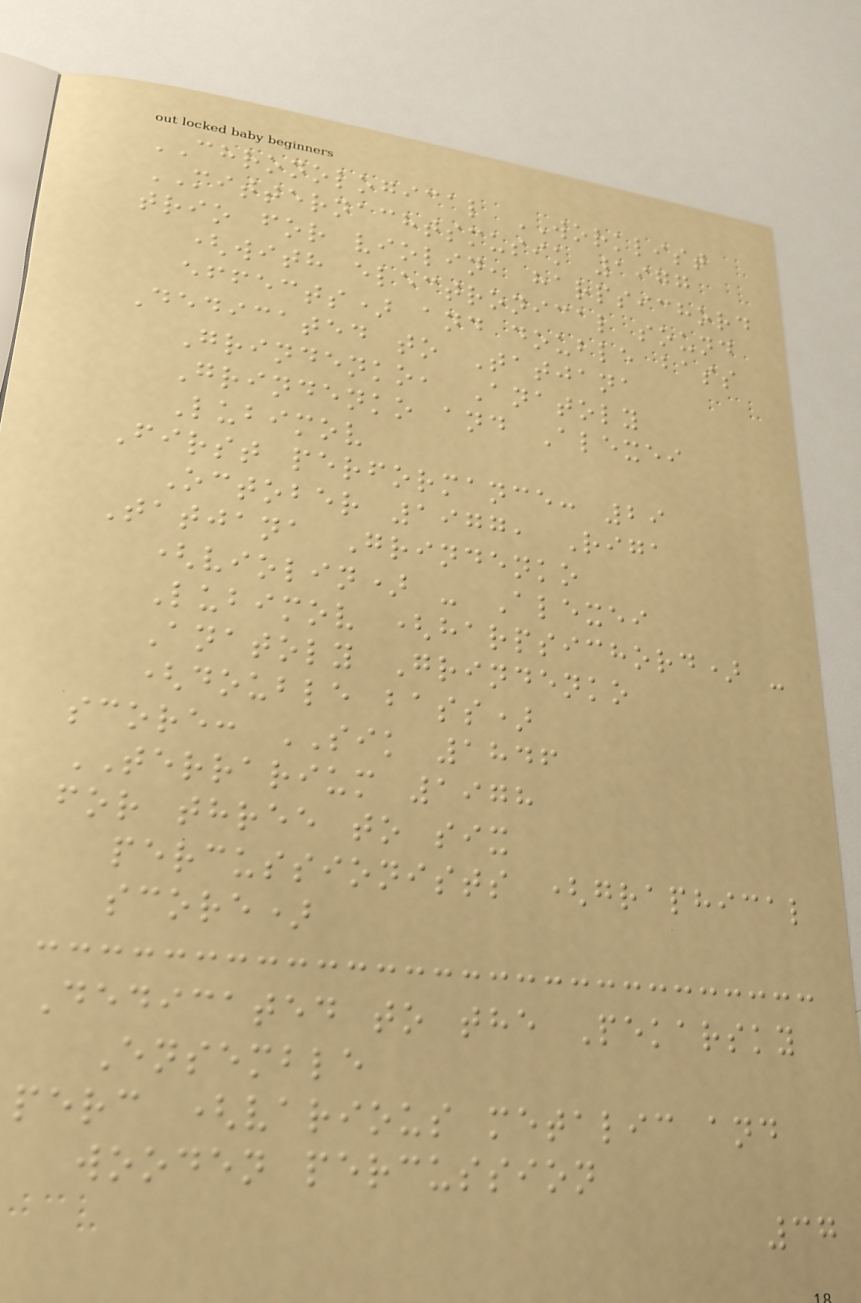CHRONOLOGICAL WORKLIST
MITTERNACHTSMUSIK 1977
trio for violin, harpsichord
(with electronical sound
effects) and double bass
Dedicated to Tatjana
Grindenko, Anatoly
Grindenko and Alexei
Lubimov
First performance: 29
October 1977, Riga
Tatjana Grindenko
(violin) - Alexei
Lubimov (harpsichord) -
Anatoly Grindenko
(double bass)
score: SIK 1846
TERRARIUM 1978
for three to six
percussionists (graphical
score)
Dedicated to the Pekarsky
Ensemble
perc (various metalic and
wooden percussion
37
